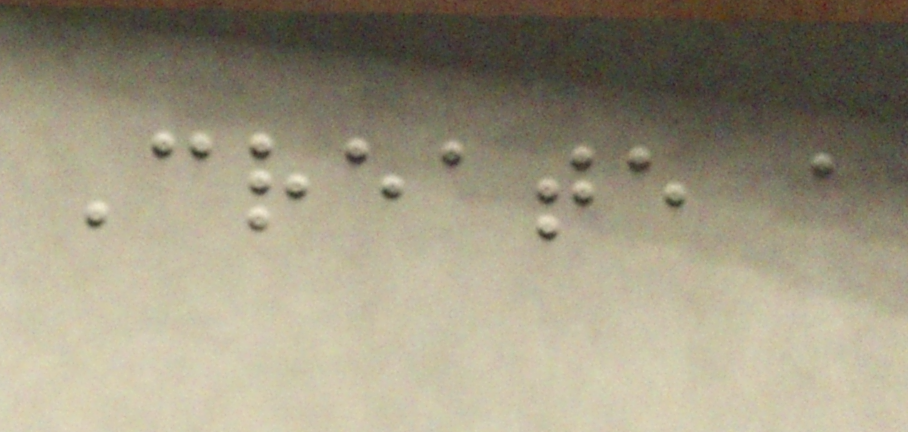Create a
